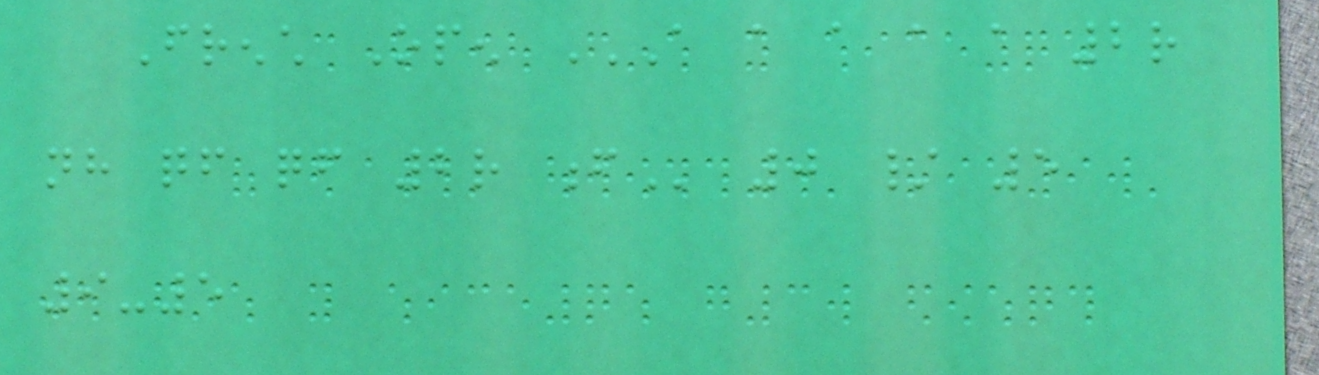French Open A A A A A 2R
NH QF QF 2R F 0 / 5
9-5
